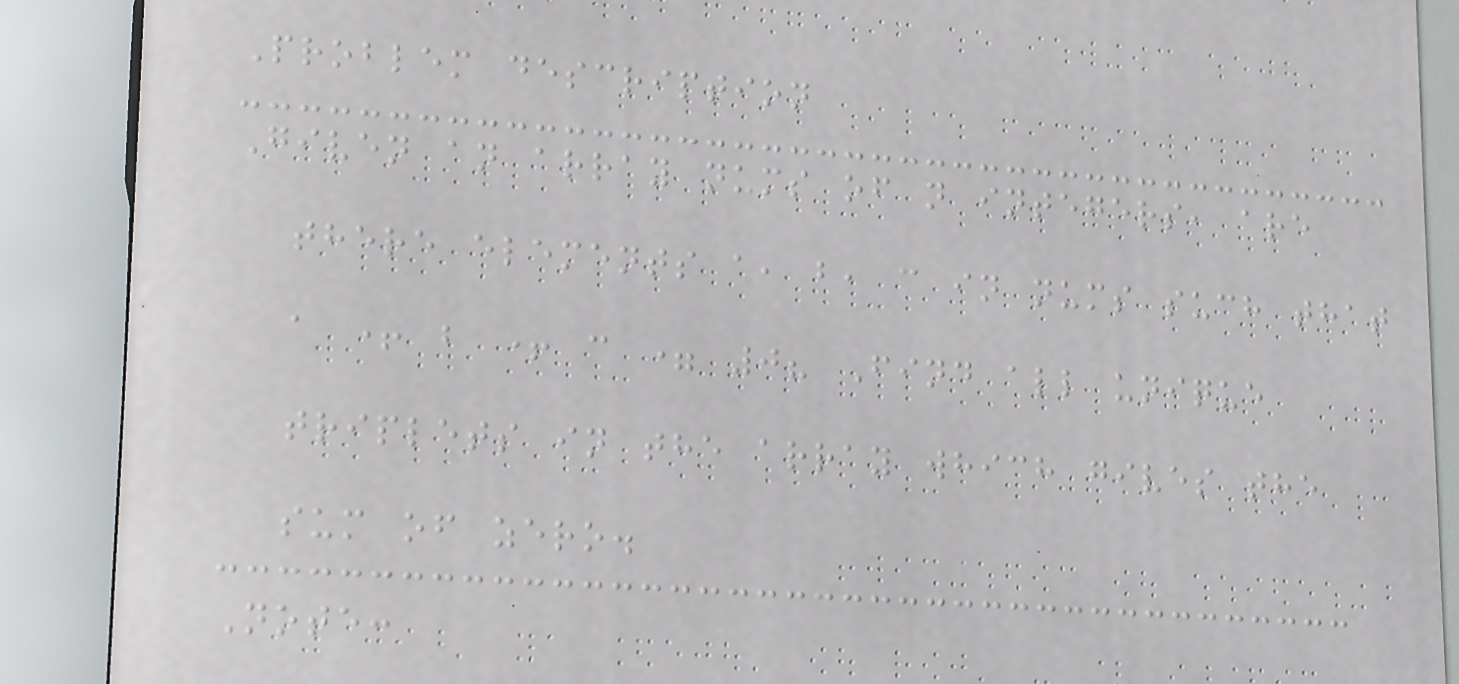Problem description
Given an array nums of n integers, are
there elements a, b, c in nums such that
a + b + c = 0? Find all unique
triplets in the array which gives the
sum of zero.
Note:
